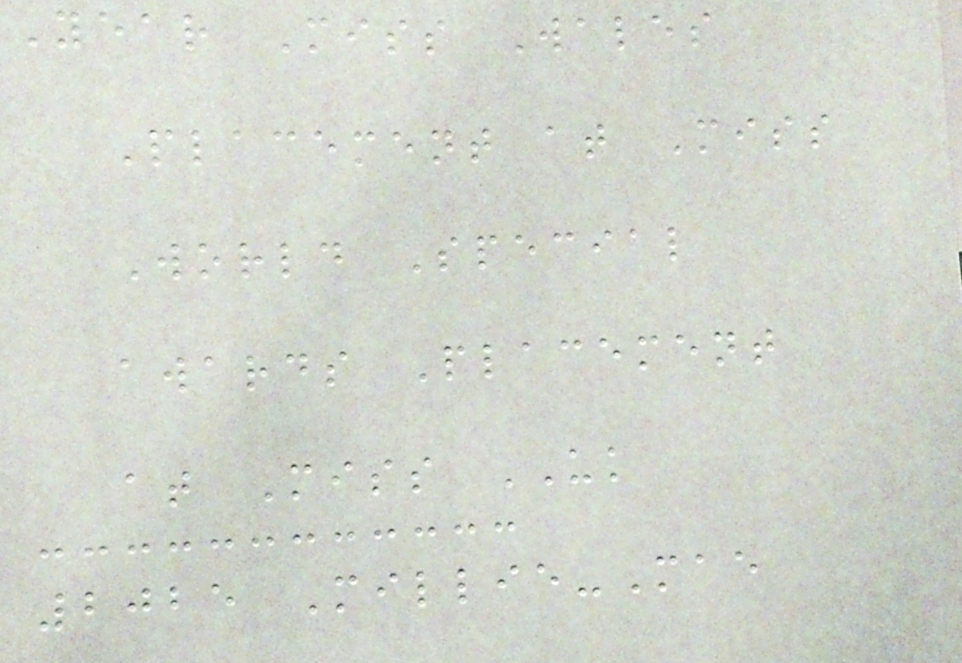Year Miss Wales
Placement at Miss
World Special
awards Placement
at Miss UK
2025 Millie-Mae
